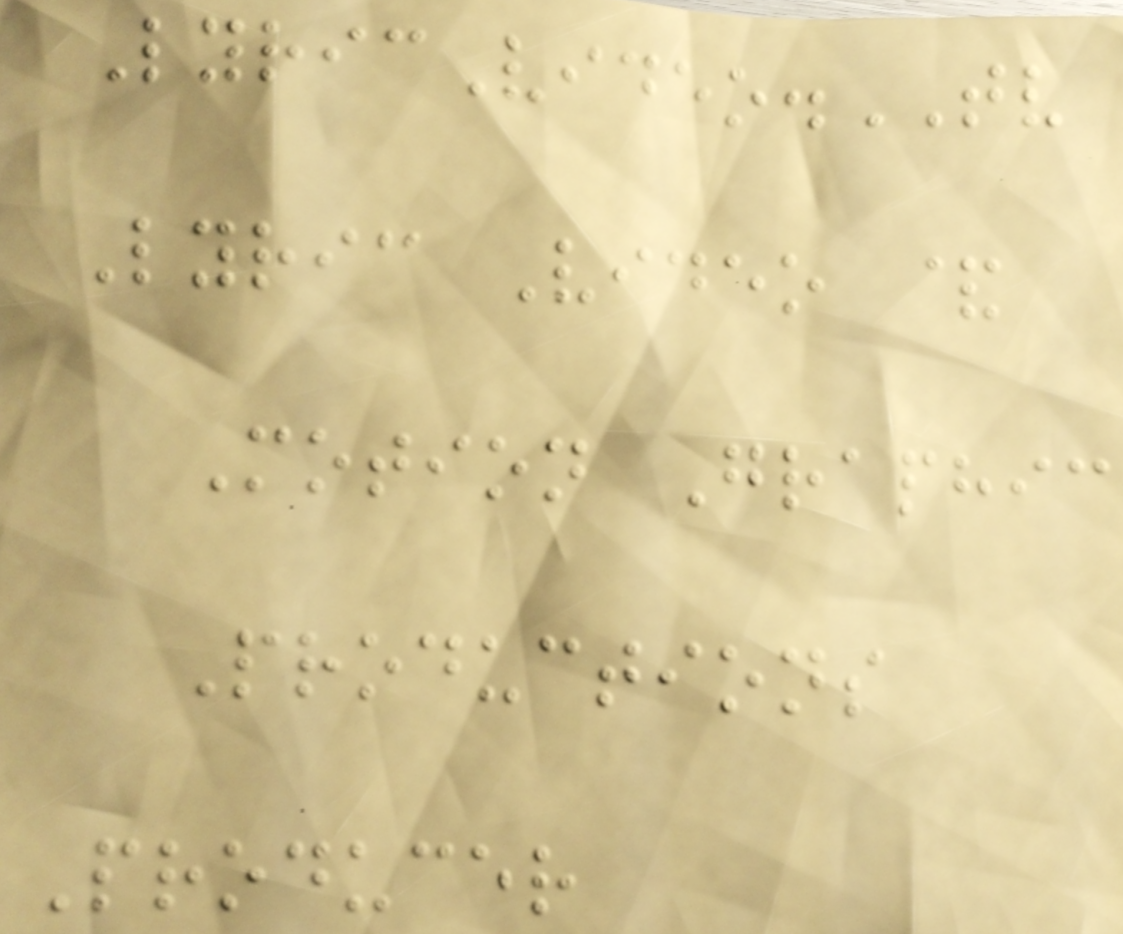LyricVideo.TV
Lyric Video &
Motion Graphic
Productions
Producer
